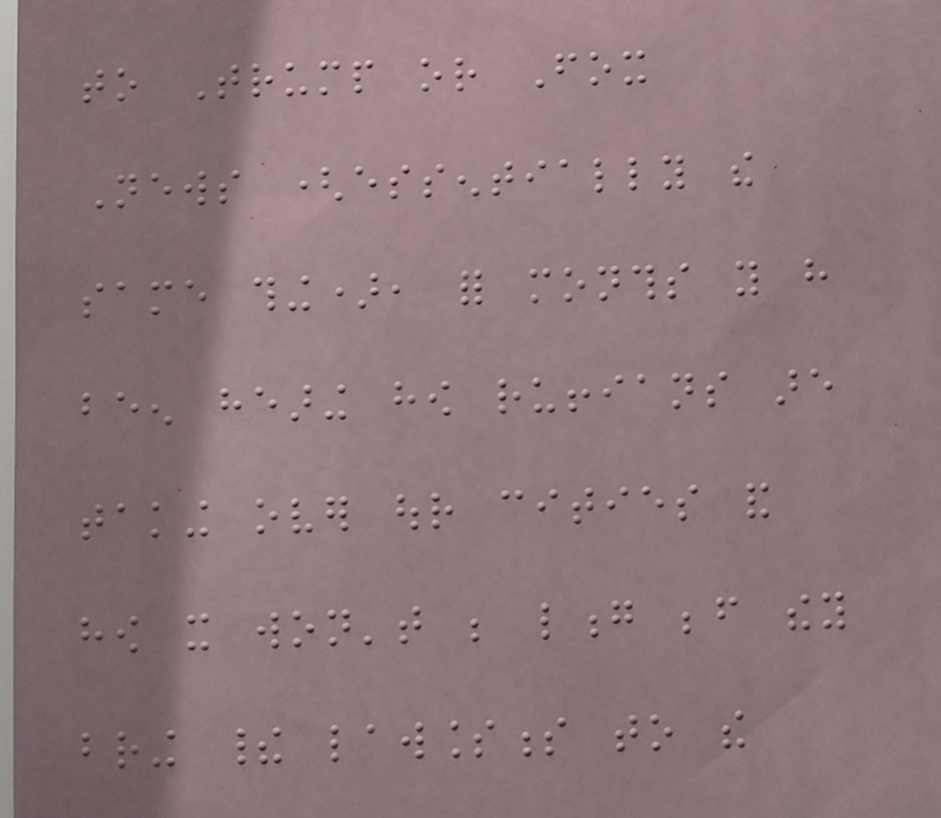to Trump or Fox
News (essentially the
same thing), for months you have
been hearing how ruffians are
taking over our cities and
how it won't be long before they
bring their lawlessness to the
